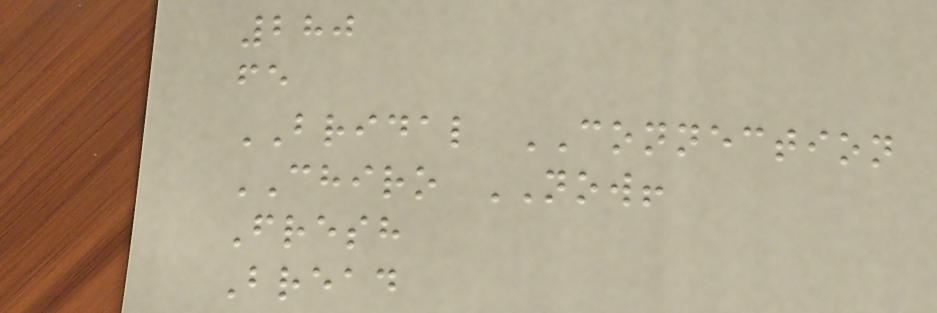280
fe
BRIDAL CONNECTION
CHIRO NOW!
Fresh
Bread
